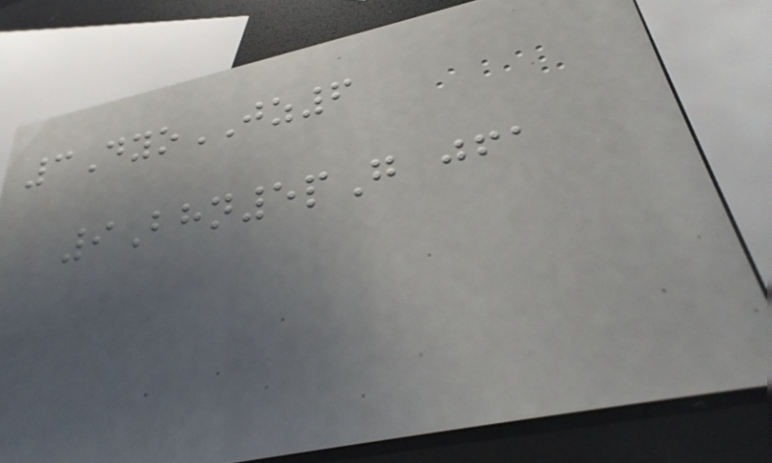3DyoJZ6
9Bhn5pG jfa
